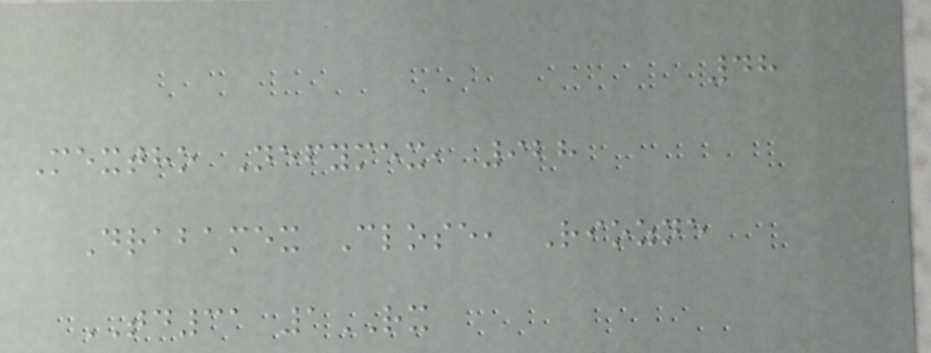48
Mextho Nefymex, 928
Drabamex Close, Riozne
TD31 1RX
